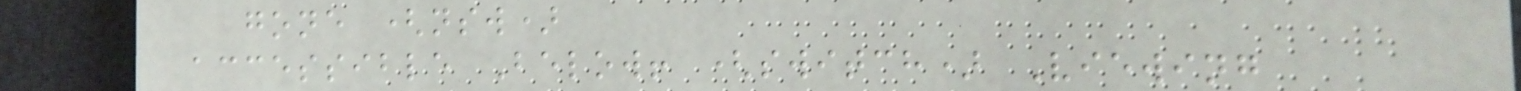gone (nsw)
accessible Below! (switch) Viewing
